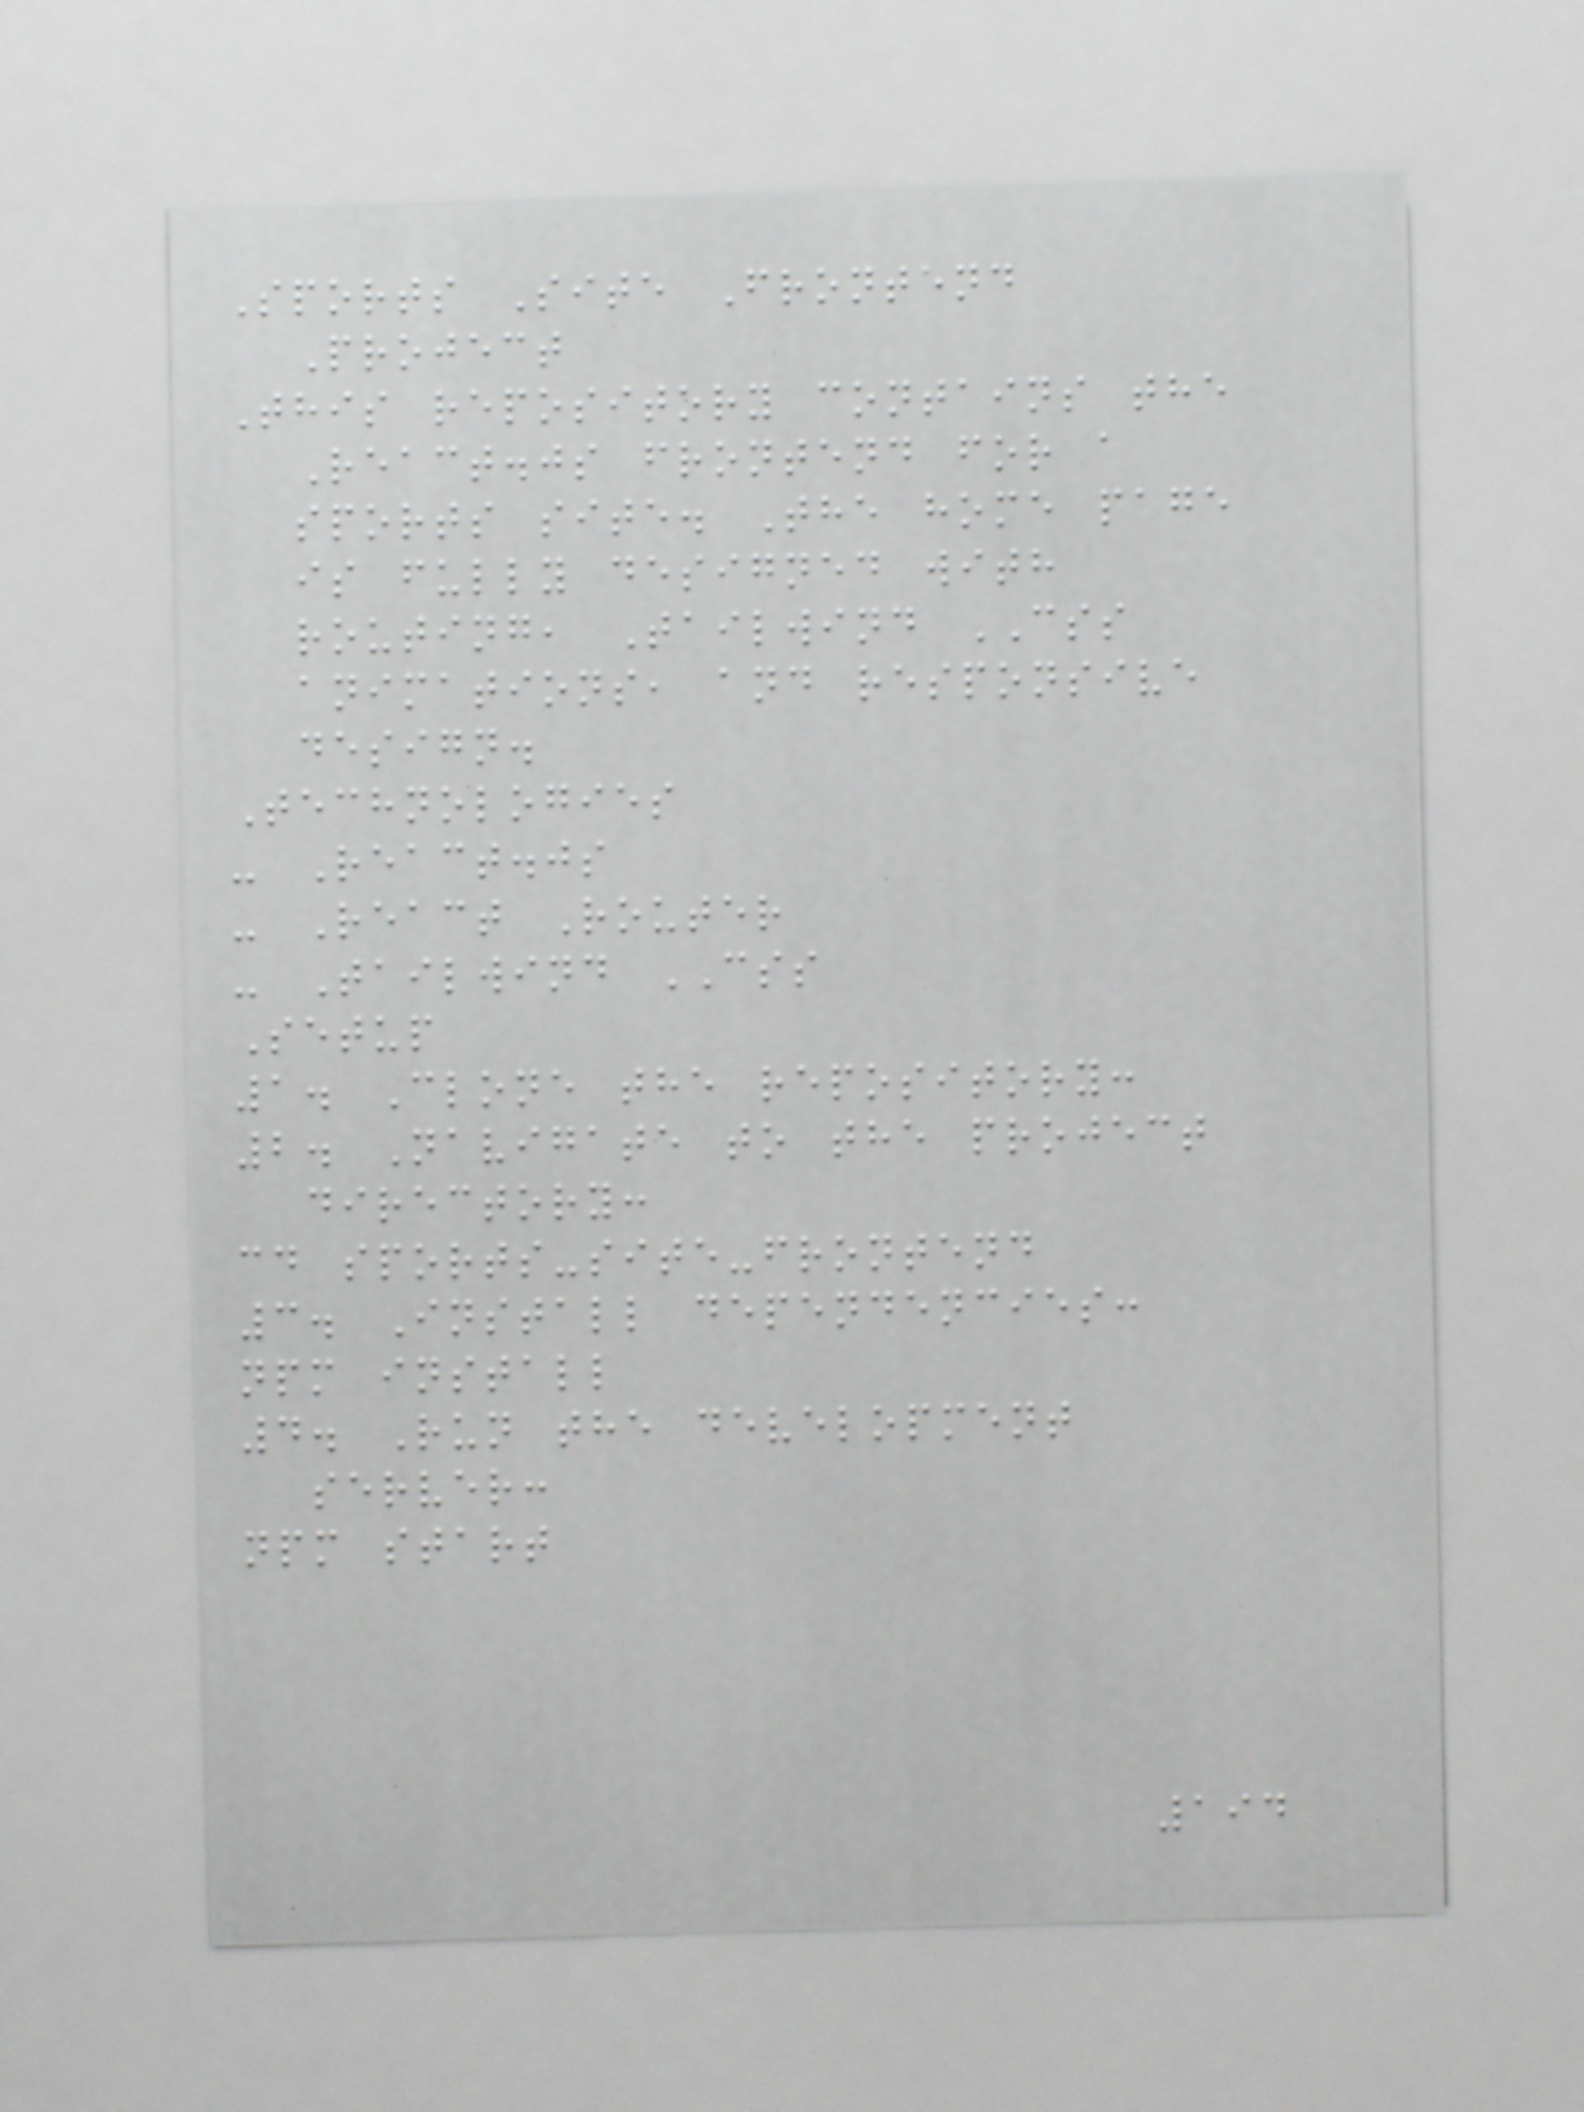Sports Site Frontend
Project
This repository contains the
React.js frontend for a
sports site. The home page
is fully designed with
routing, Tailwind CSS
animations, and responsive
design.
Technologies
- React.js
- React Router
- Tailwind CSS
Setup
1. Clone the repository:
2. Navigate to the project
directory:
cd sports-site-frontend
3. Install dependencies:
npm install
4. Run the development
server:
npm start
194
